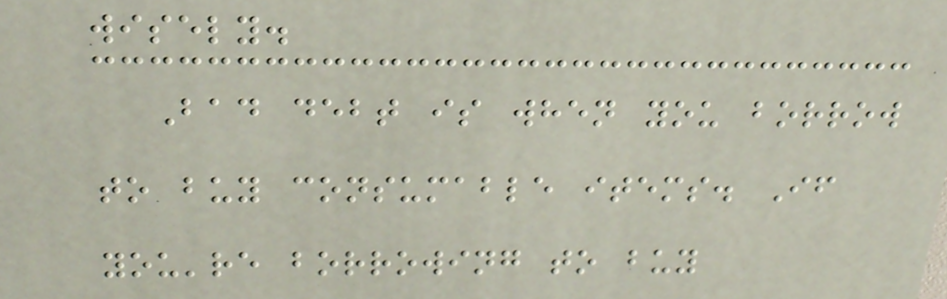wisely.
Bad debt is when you borrow
to buy consumable items. If
you're borrowing to buy
